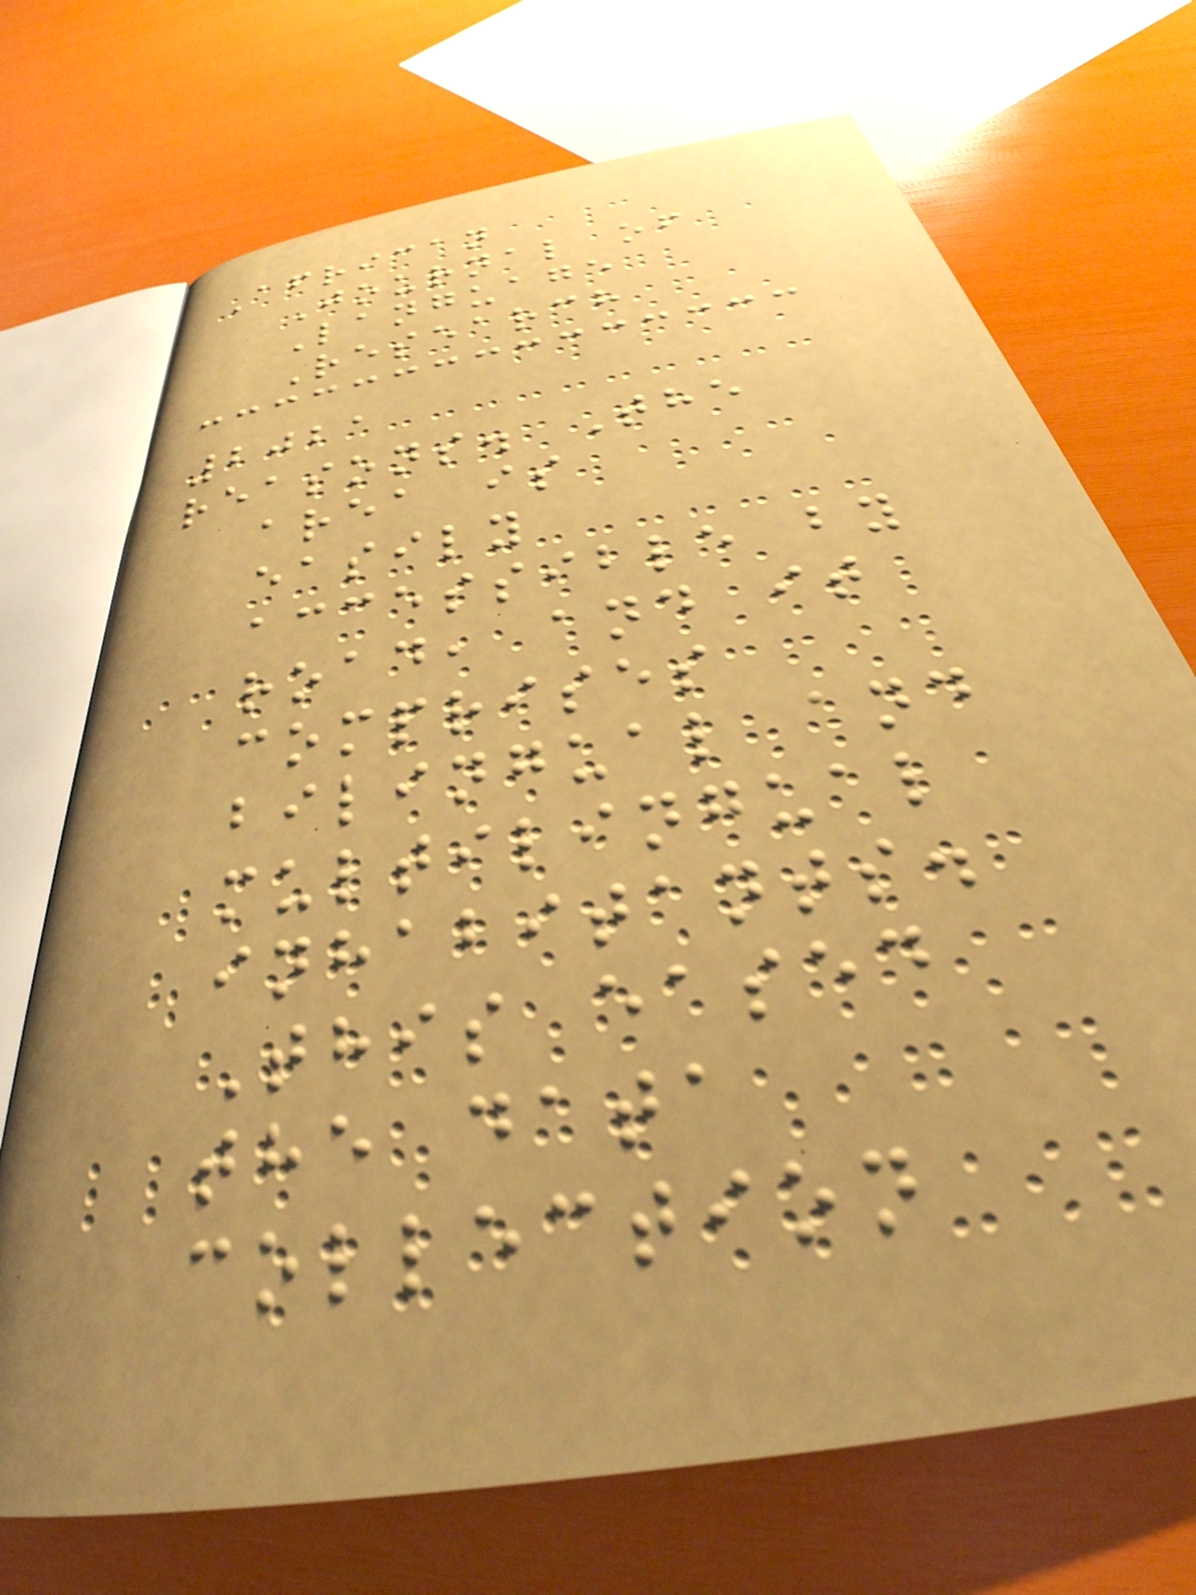African
Journal of
Language
Research
2021
reasons. The
area is
easily
accessible by
road, and it
comprises
bilingual and
multilingual
inhabitants.
This eased
the data
collection
